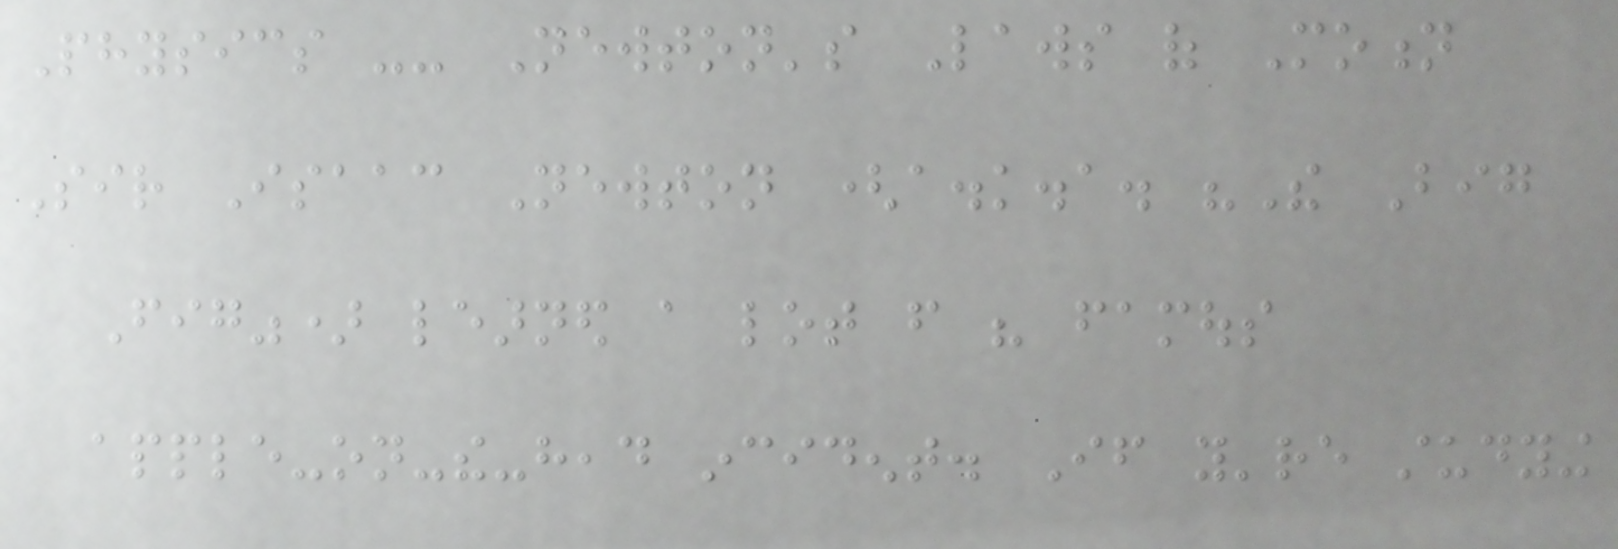Physics -- Newton's Laws of Motion
Sir Isaac Newton (a.k.a. "The Big
Fig") learned a lot from his famous
apple-on-the-head incident. If you're studying
